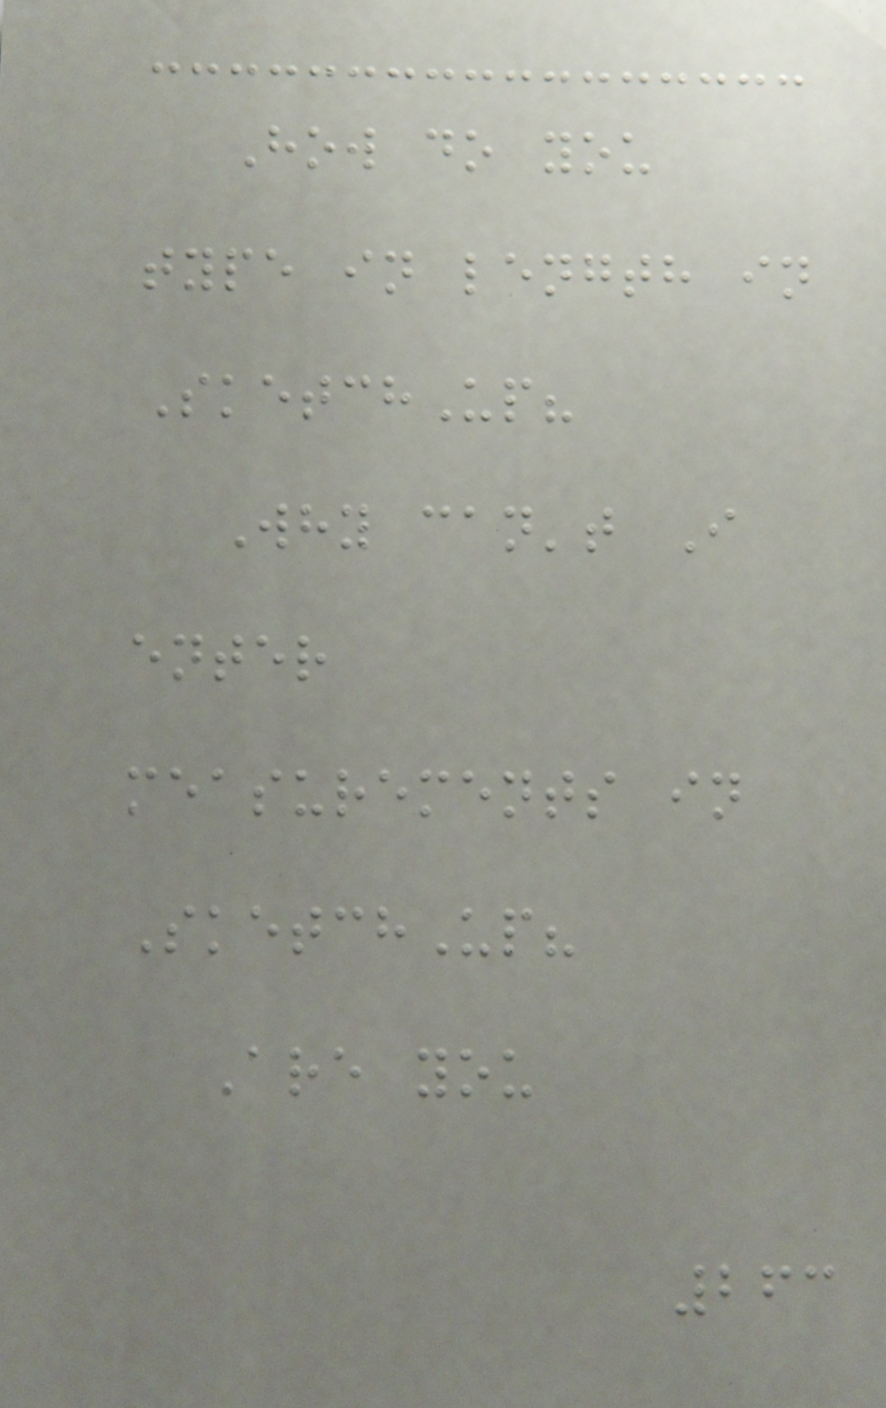How do you
type in length in
SketchUp?
Why can't I
enter
measurements in
SketchUp?
Are you
263
